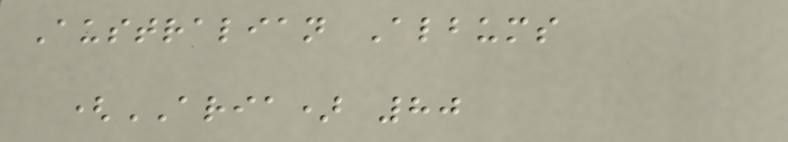Australian Albums
(ARIA) 80
